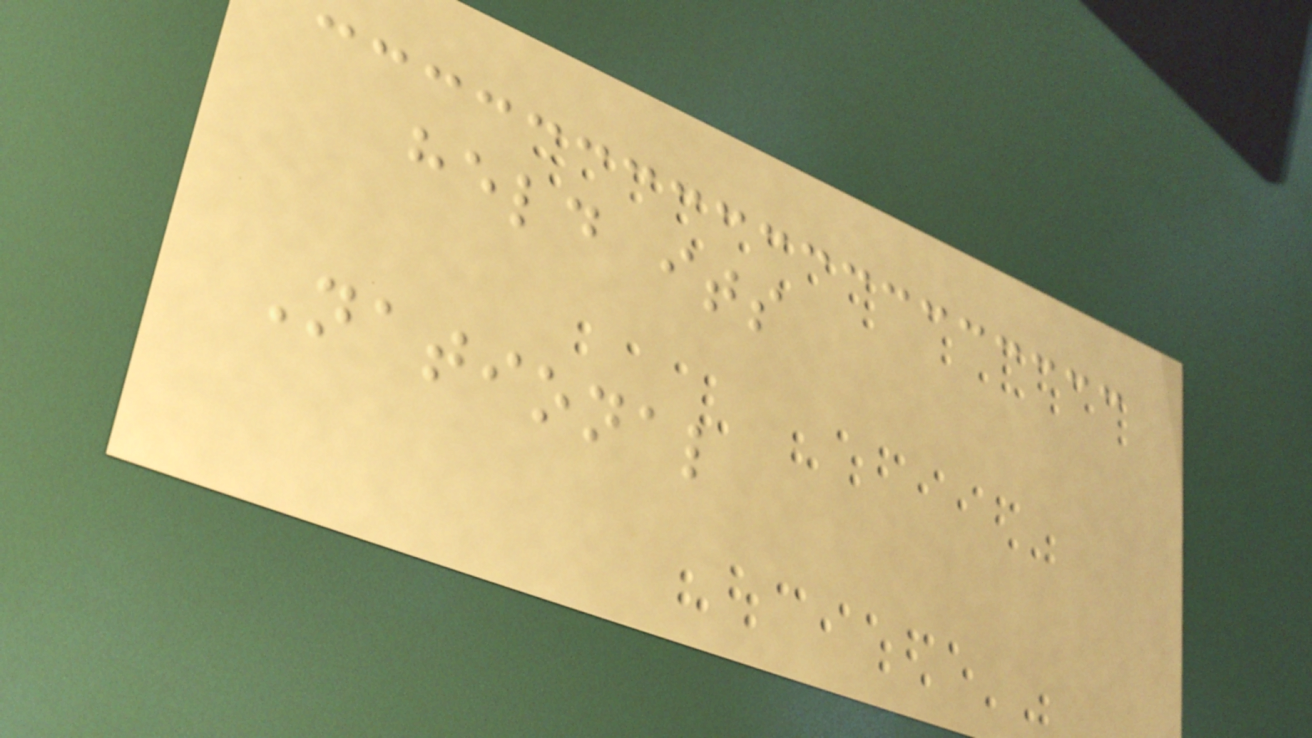held its
National
